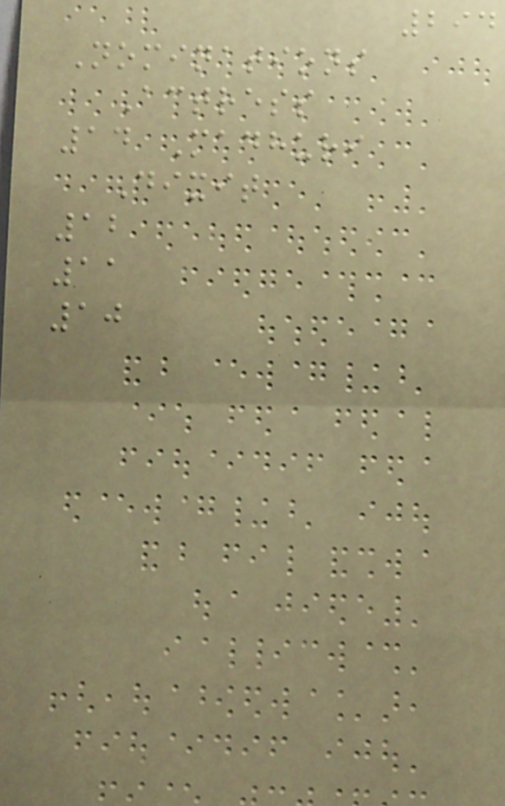294
Nominations
Actress
14 Madhuri
Dixit
12
11
10
